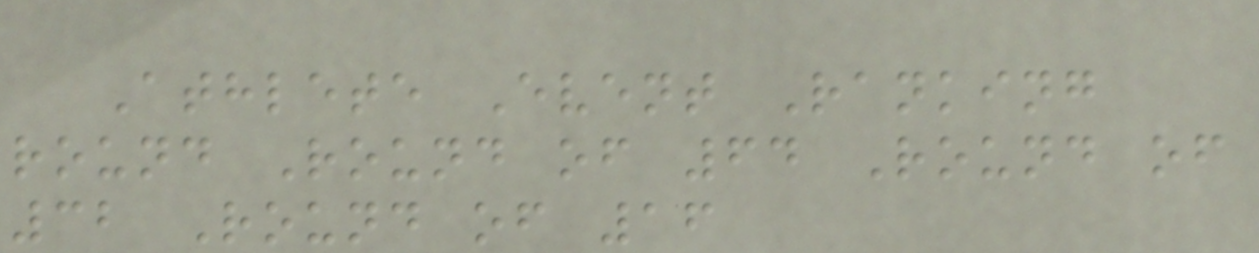Athlete Event Ranking
round Round of 64 Round of
32 Round of 16
